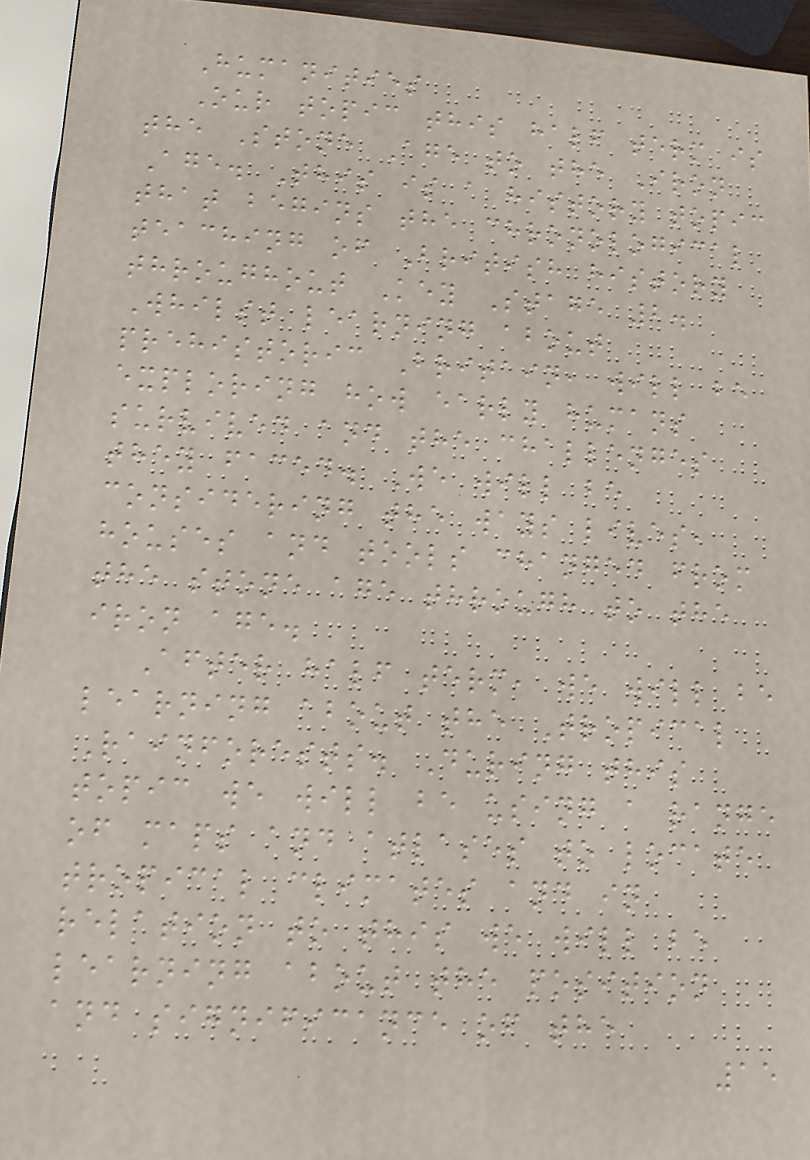Humanities
Our topic this half term is
the Stone Age to the Iron
Age. This is a history topic
that begins the chronological
teaching of British history
throughout Key Stage 2.
Whilst learning about
prehistoric Britain, will be
exploring how early humans
survived and the challenges
they faced. We will be
considering the ways lives,
houses and tools changed from
the stone age through to the
iron age.
After half term, we will be
learning about the Tropical
Rainforests. During this
topic we will be using a range
of maps and atlases to locate
tropical climates and in
relation to this we will be
learning about the position
and significance of the
15
